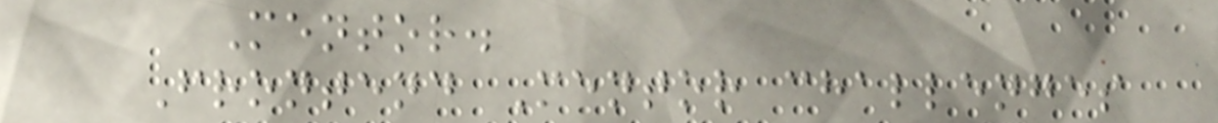Mentor.
Frontend Mentor challenges
